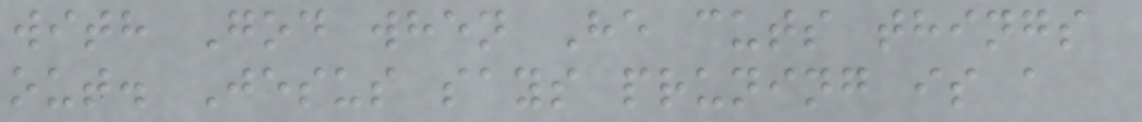with God when He cuts things
out. Jesus says pruning is a
